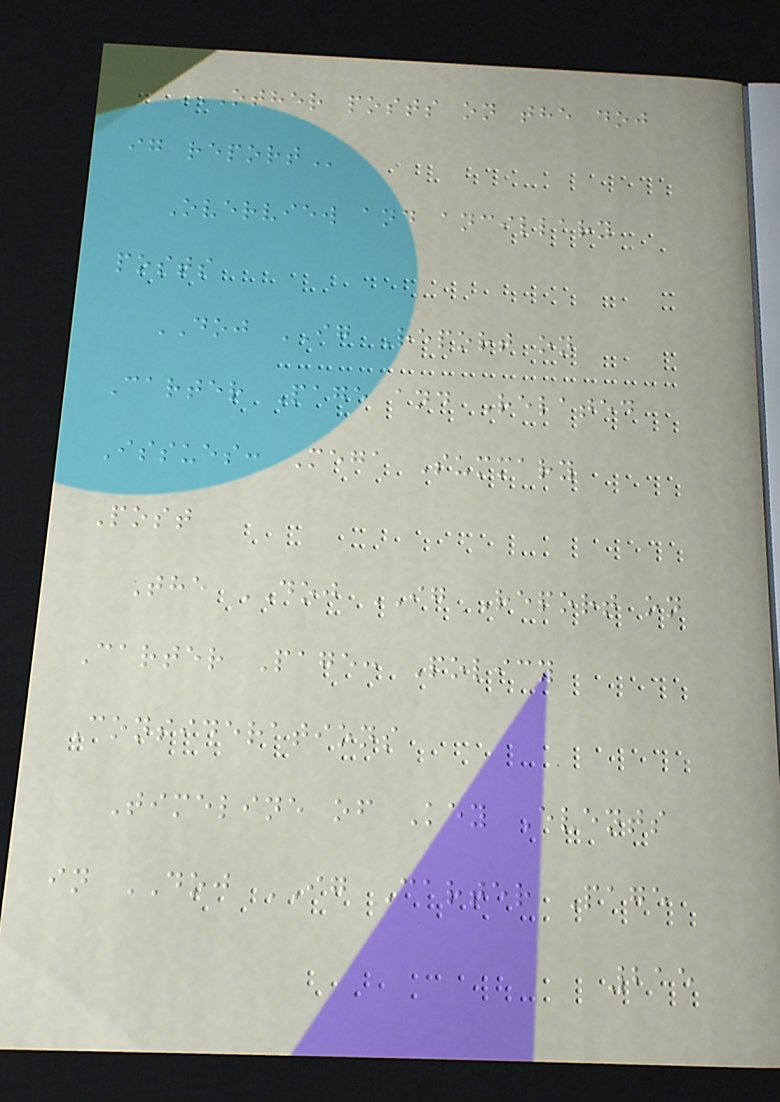OTHER POSTS ON THE DOJ
IG REPORT
Overview and ancillary
posts
DOJ IG Report on
Carter Page and Related
Issues: Mega Summary
Post
The DOJ IG Report on
Carter Page: Policy
Considerations
Timeline of Key Events
in DOJ IG Carter Page
215
